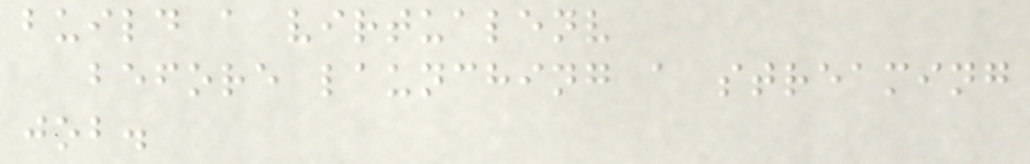build a virtualenv
before launching a streaming
job.
